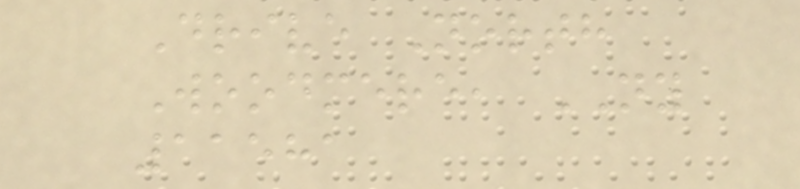Drive North
Woodmere, NY
11581
